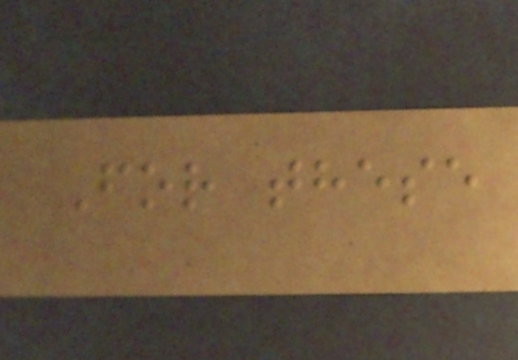For these
